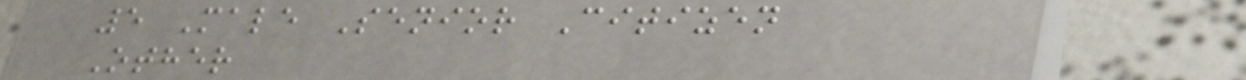5 Male Senior Citizen
Other
